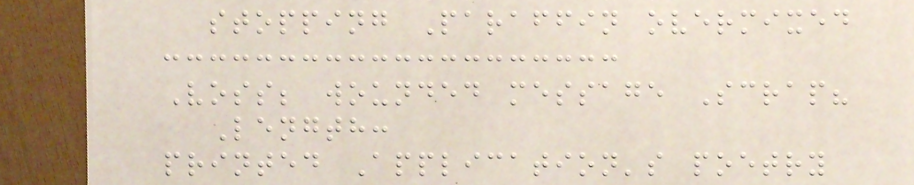stopping Paraffin overmixed
Voss; wounded message Scrap?
Length:
printed Application's poetry
